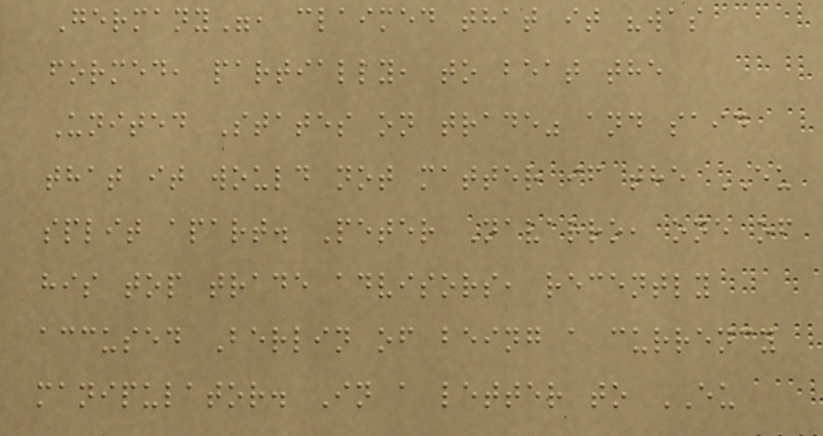Germany", claimed that it "was
formed, partially, to beat the
United States on trade" and said
that it would not matter if the EU
split apart. Peter Navarro, one of
his top trade advisors, recently
accused Berlin of being a currency
manipulator. In a letter to EU
